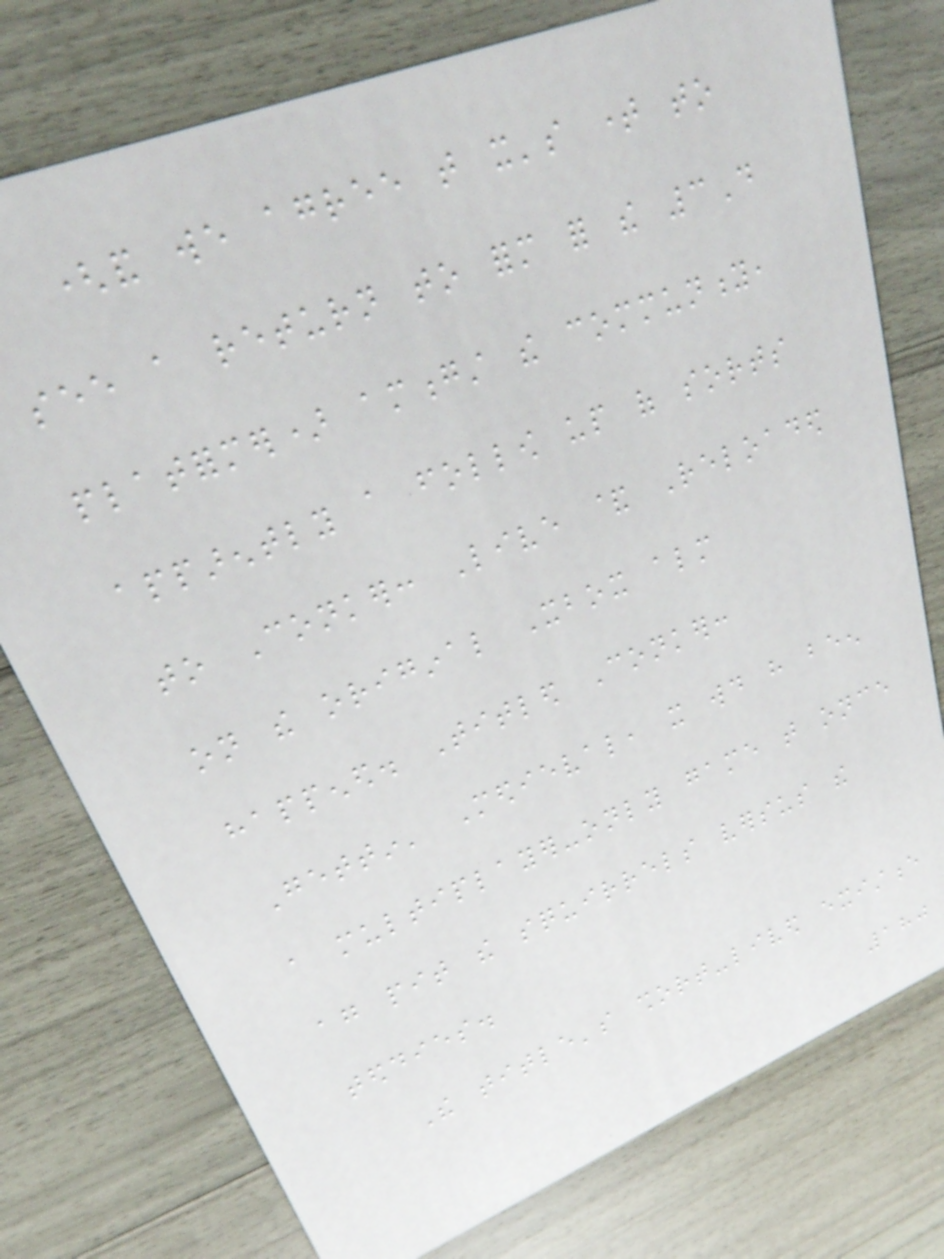(and we agree that it's time to
see a return to form for the 3D
platformer) amongst the community,
apparently a follow up of sorts
to Conker: Live & Reloaded
on the original Xbox almost
happened. Titled Conker:
Gettin' Medieval, it would have been
a multiplayer-only game that once
again pit the squirrels versus the
teddies.
The title's short-lived existence
180
